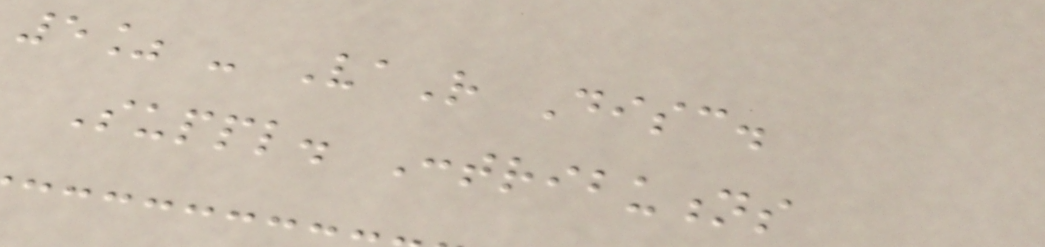5% - VaR Disc.
Suppl. Contributions
